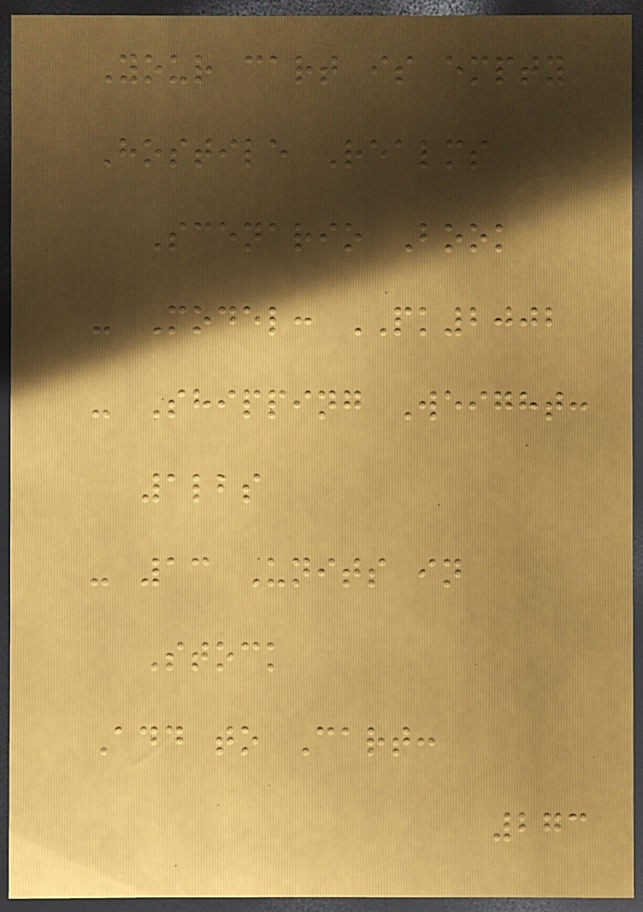Your cart is empty
Hostile Realms
Scenario Book
- Model: PK2002
- Shipping Weight:
1lbs
- 13 Units in
Stock
Add to Cart:
273
